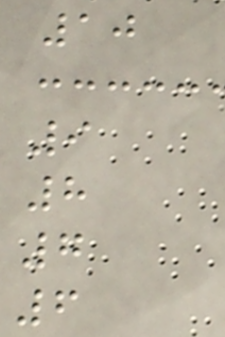10
9
8
7
6
